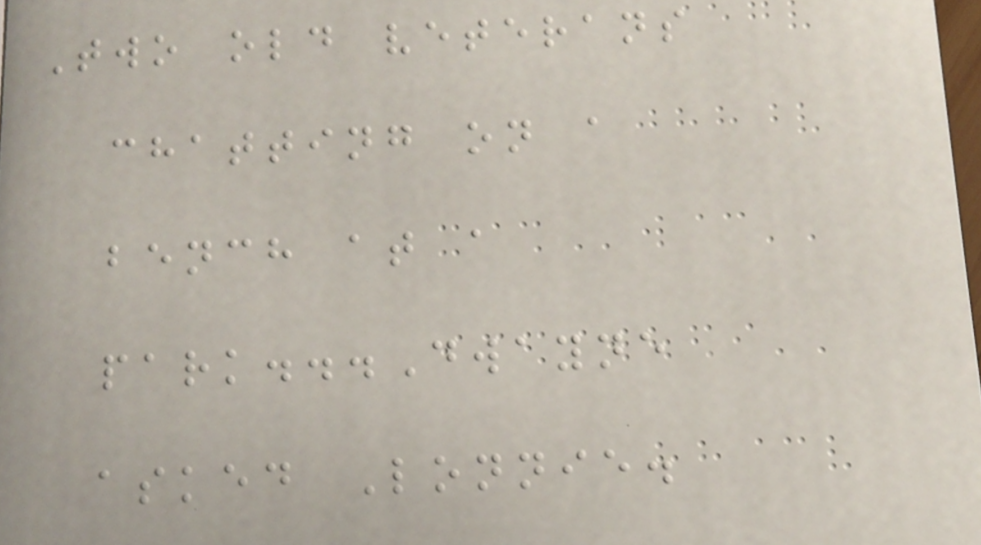Two old veterans
chatting on a
bench at a
park...Dwayne
asked Lonnie.
